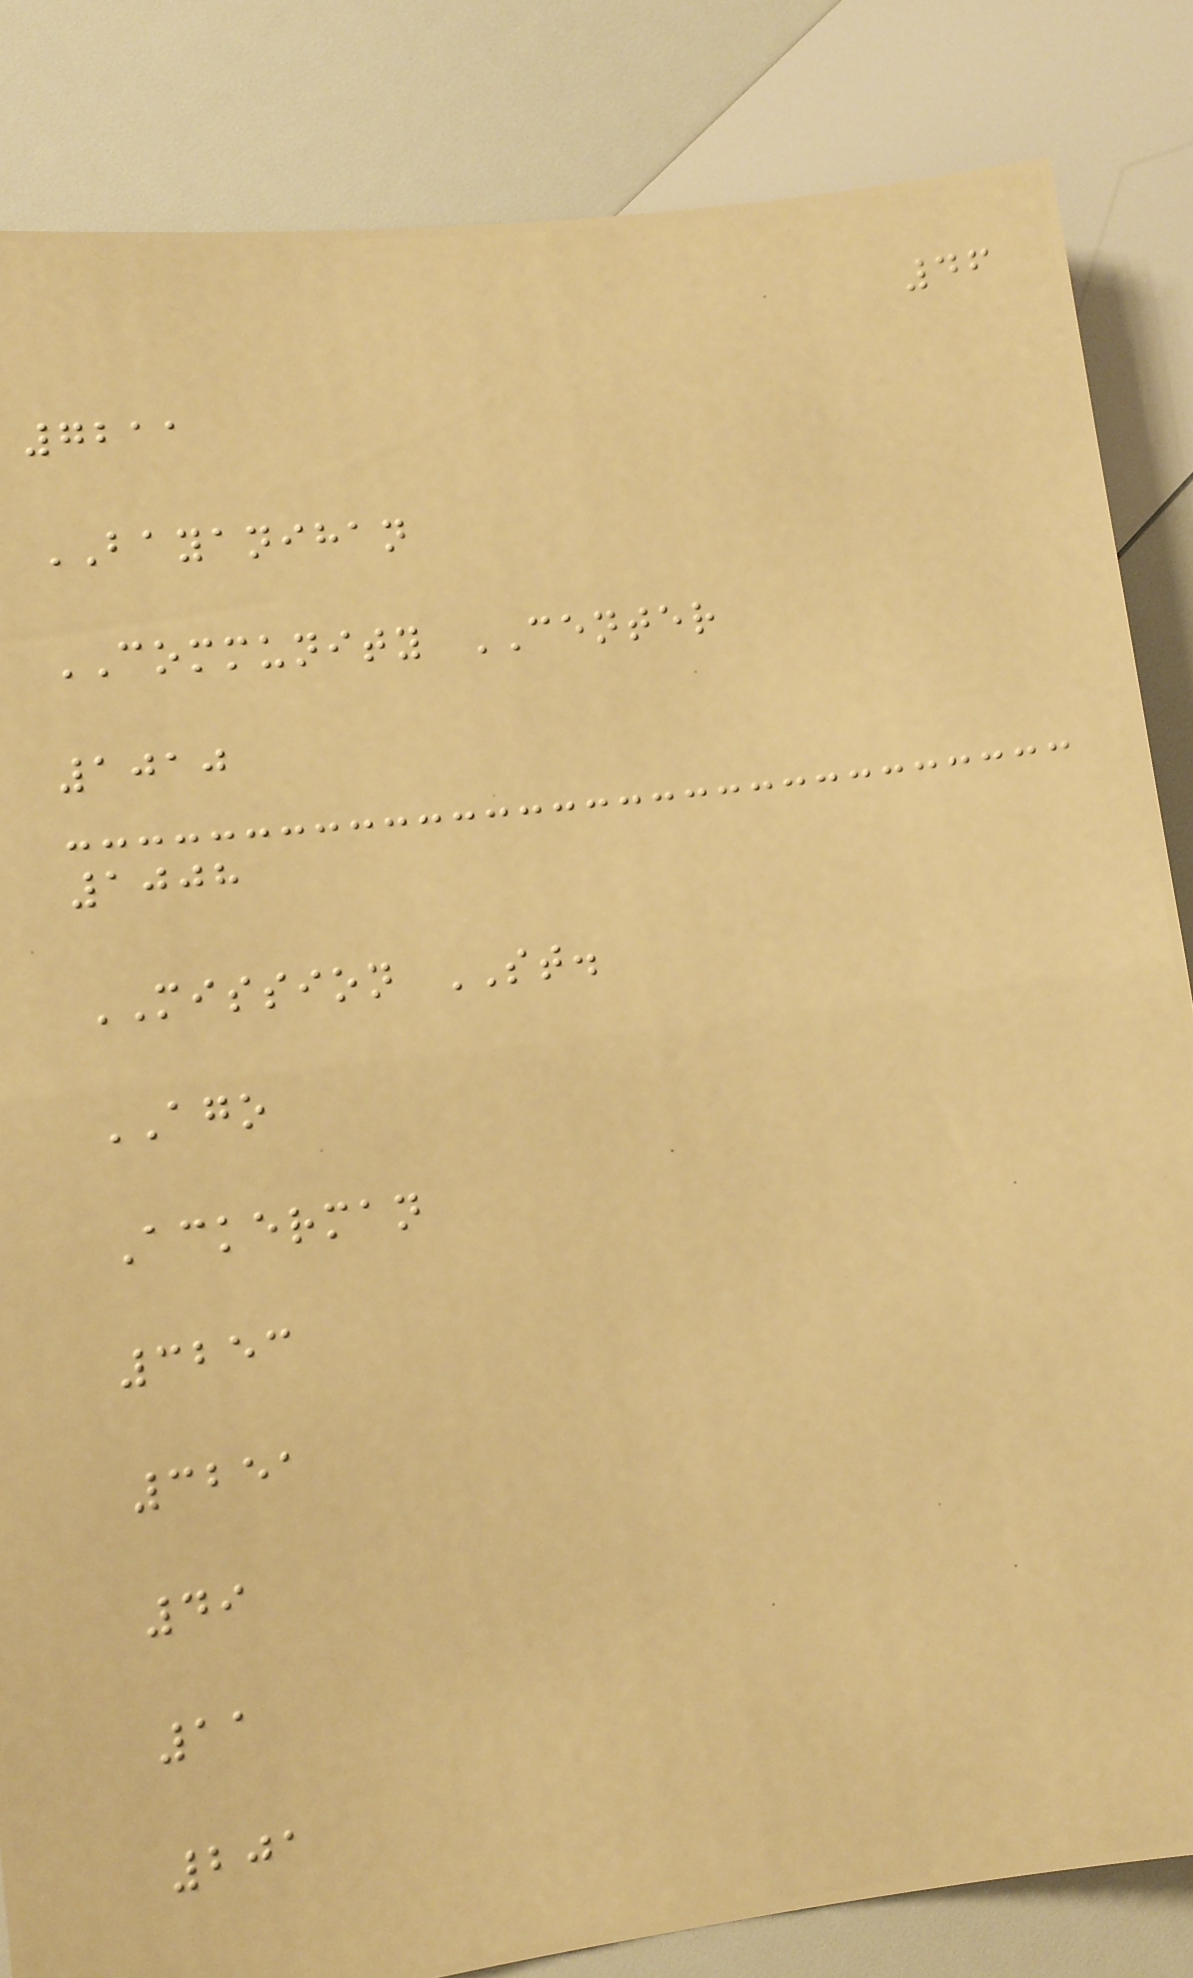46
7211
BAYANIHAN
COMMUNITY CENTER
1010
1008
MISSION ST.
AGO
Ackerman
3253
3251
49
11
201
